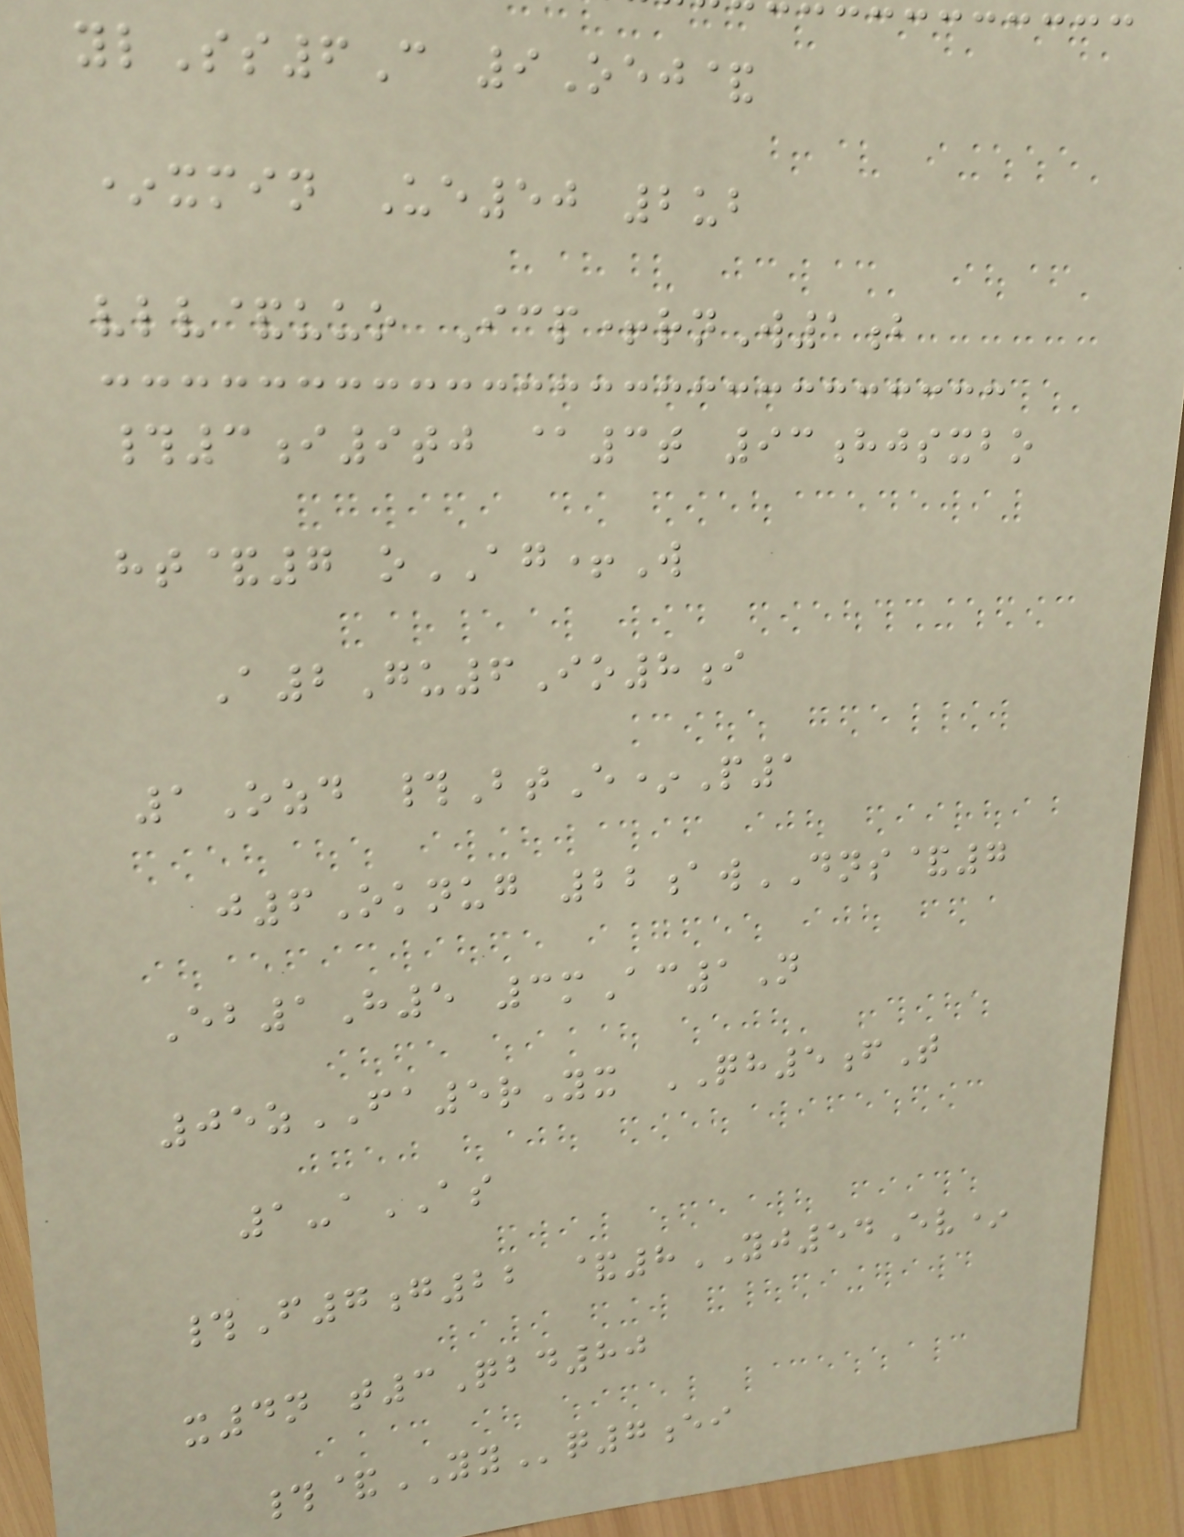ylSs6C 9Oej&
*xmin Ue50 2ub
vlv&uuo Icp+rnW1b
#3i9tj @3t 93hjsxbo
ht&7 oAG+W
A2Gu6Io8i
1Ozd #BtE*P1
j6Oknug 22awDNS&7
Eb1H5 3mAc1N
05zFA5rYx QH5fT
1-aAS
#F7g22 &8YJ54Ev*
x4n t3Qbd80
#&YYq7ei
